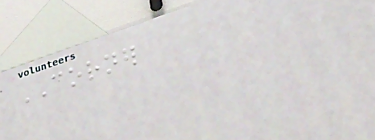CORNER
